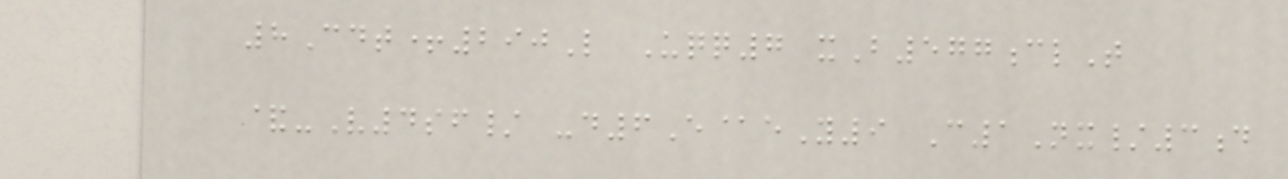8Cdt+290L Uqq7 xB577clT
&-V4sf/ -d6E@eY9 C1Nx/3d
